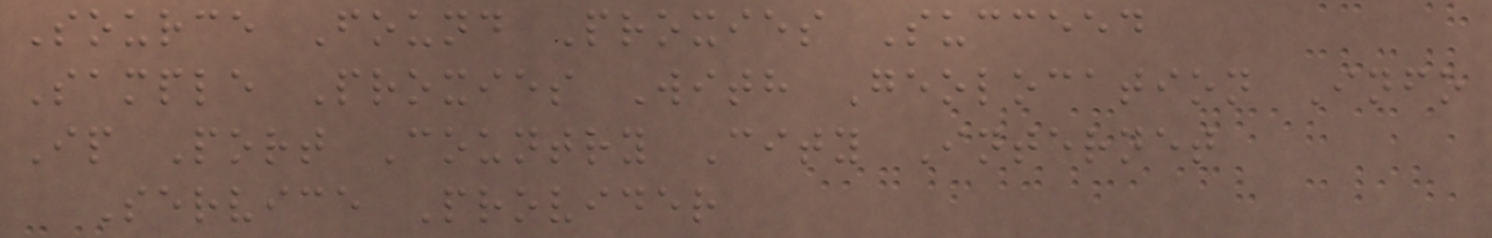Source Found Proxies Succeed
Sample Proxies With Geolocation Info
Ip Port Country City Internet
Service Provider
